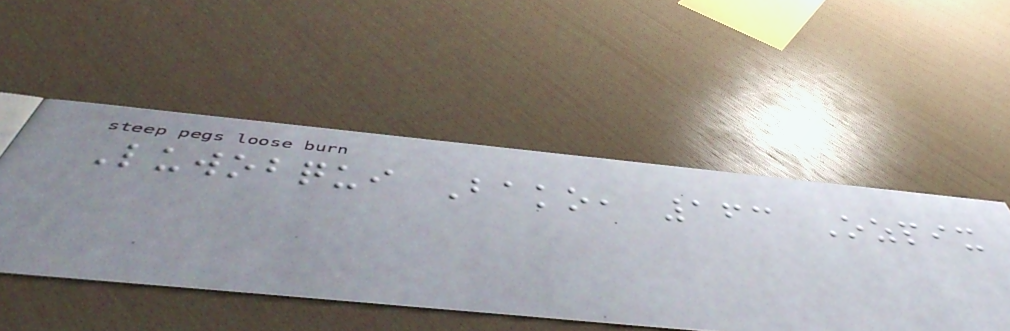Luwobqui Bako, 163 Ozpix
